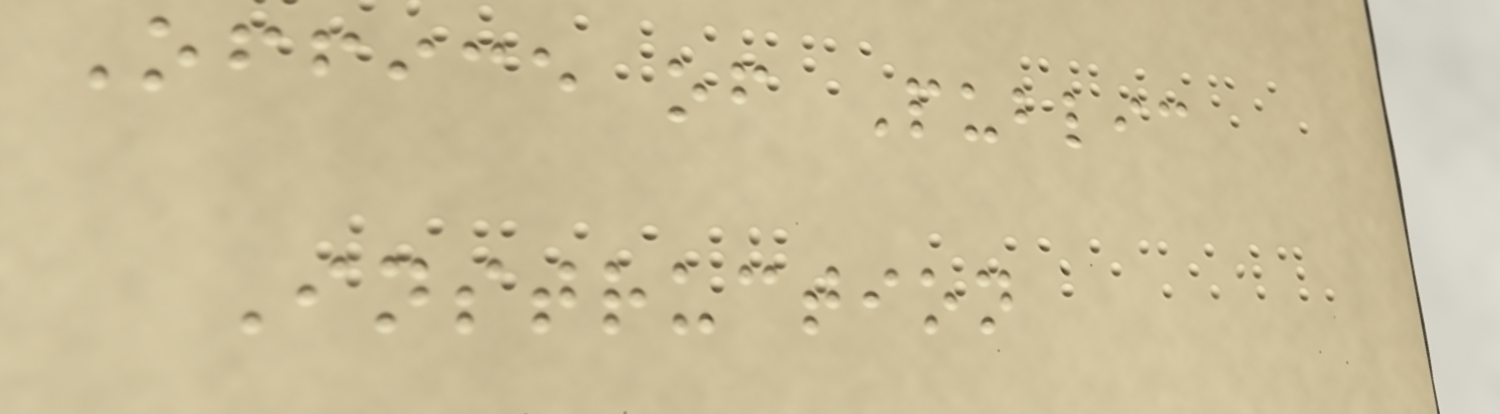Office of Public
Instruction
